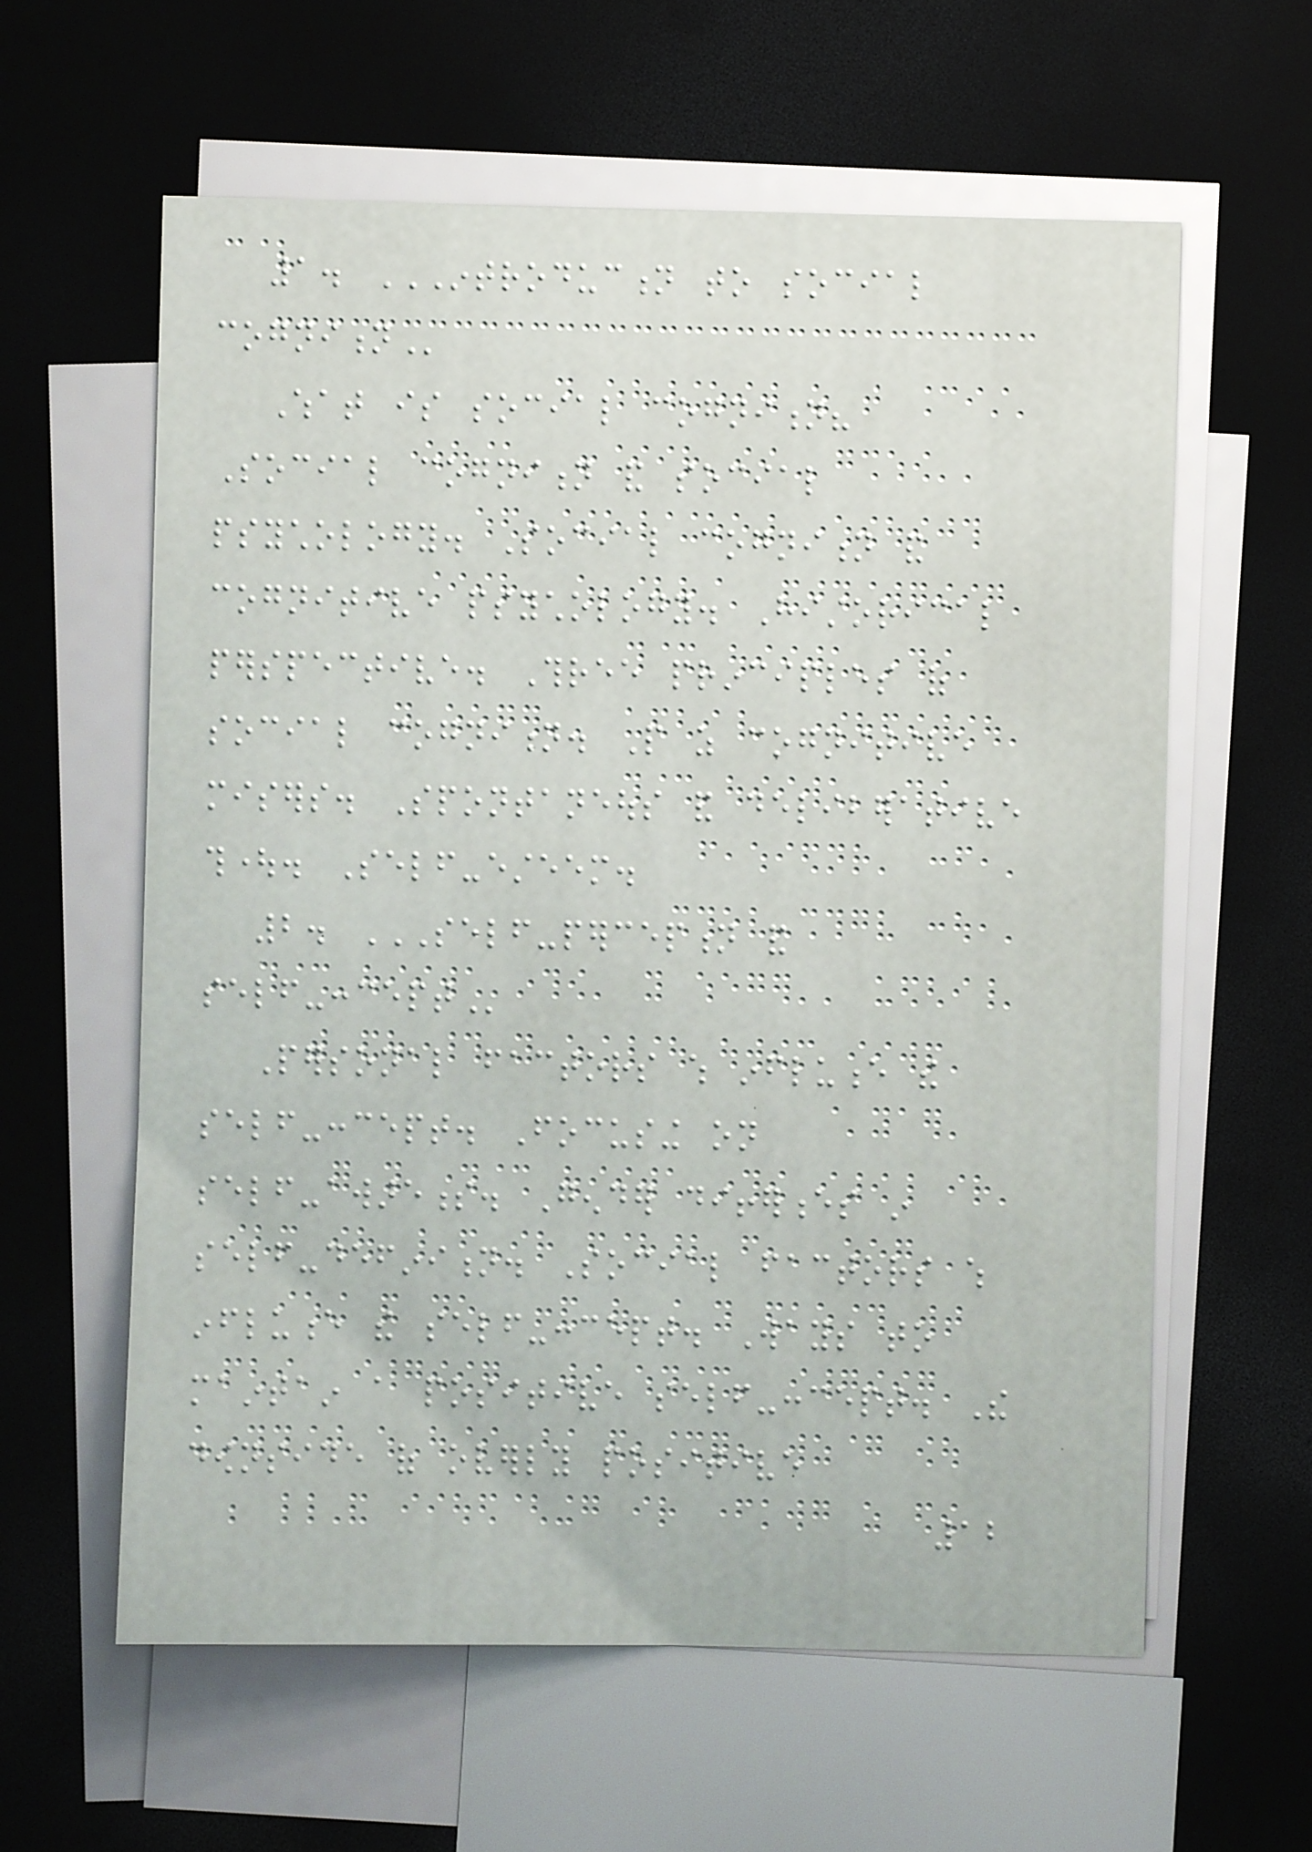1. INTRODUCTION TO SOCIAL
COGNITION
What is social cognition?
Social cognition and social
psychology. Social cognition and
cognitive psychology. Historical
perspective. Three principles of
social cognition. People as cognitive
misers. Spontaneous and deliberative
thought. Self-esteem.
2. SELF-PERCEPTION AND
SELF-CONCEPT
Personal factors which influence the
self-concept. Focusing on
self-awareness. Gender differences in
self-definition. Social factors which
influence the self-concept. Ways to
maintain a positive self-concept. The
downside of overly positive
12
